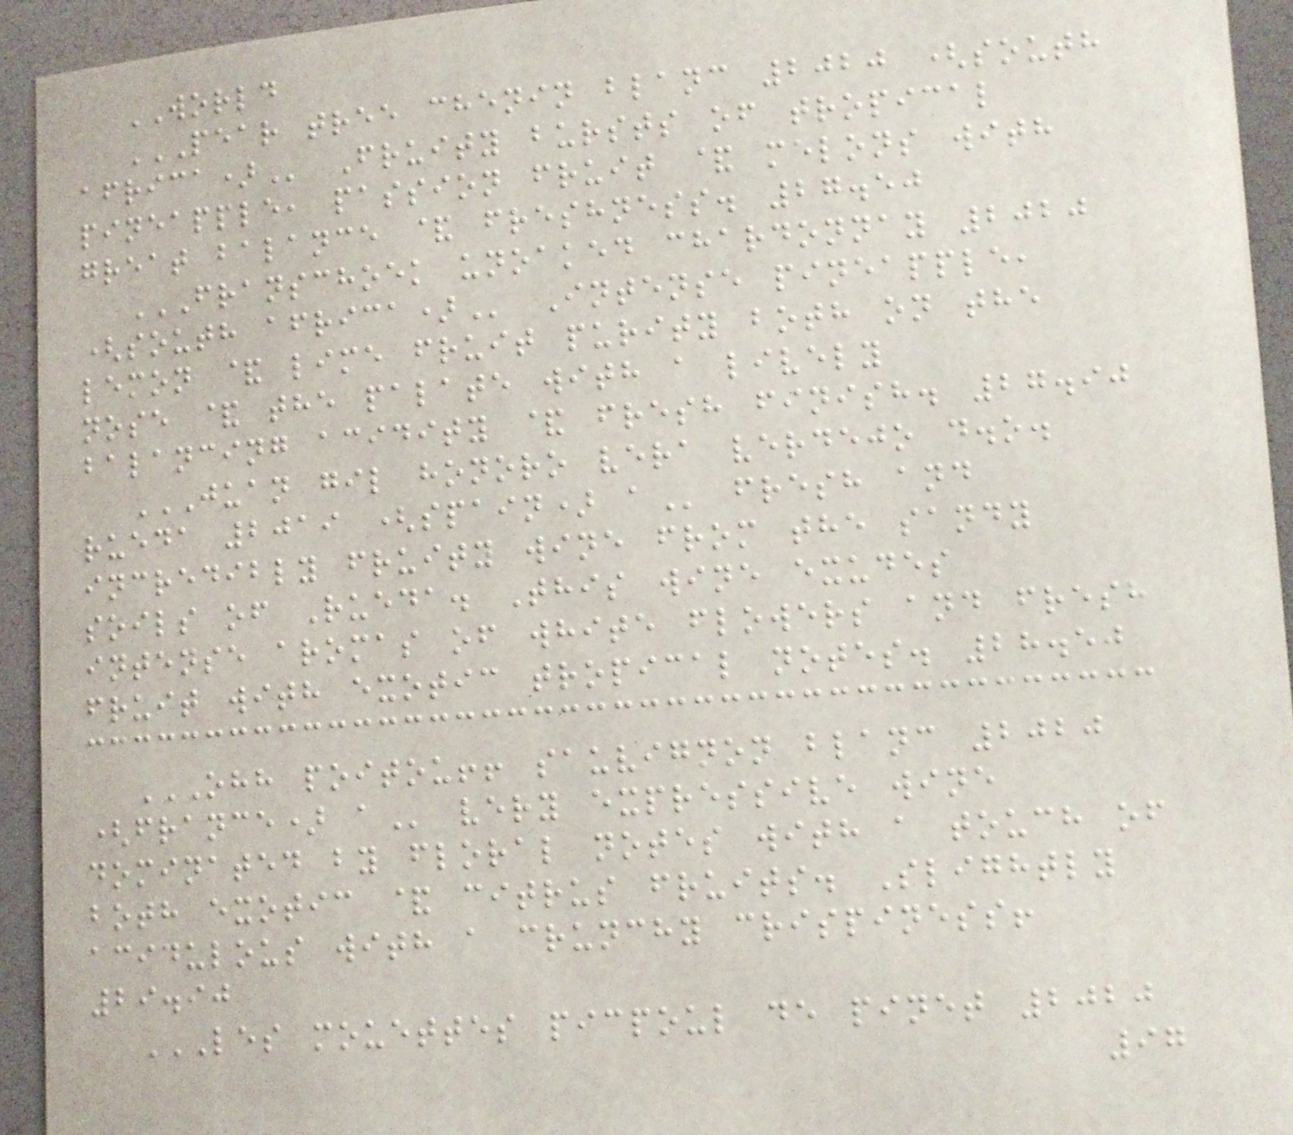WORLD
PEAR TREE CHENIN BLANC 2020 (SOUTH
AFRICA) Fruity bursts of tropical
pineapple, passion fruit & melons with
great balance & freshness. 27.50
FRANSCHOEK UNOAKED CHARDONNAY 2020
(SOUTH AFRICA) Intense pineapple,
lemon & lime fruit purity both on the
nose & the palate with a lively
balancing acidity & fresh finish. 27.90
JUAN GIL HONORO VERA VERDEJO D.O.
RUEDA 2019 (SPAIN) A fresh and
incredibly fruity wine from the sandy
soils of Rueda. This wine exudes
intense aromas of white flowers and fresh
fruit with exotic tropical notes. 28.50
OHH POITOU!! SAUVIGNON BLANC 2020
(FRANCE) A very expressive wine
dominated by floral notes with a touch of
both exotic & citrus fruits. Slightly
acidulous with a crunchy crispiness!
29.90
LES MOUETTES PICPOUL DE PINET 2020
97
